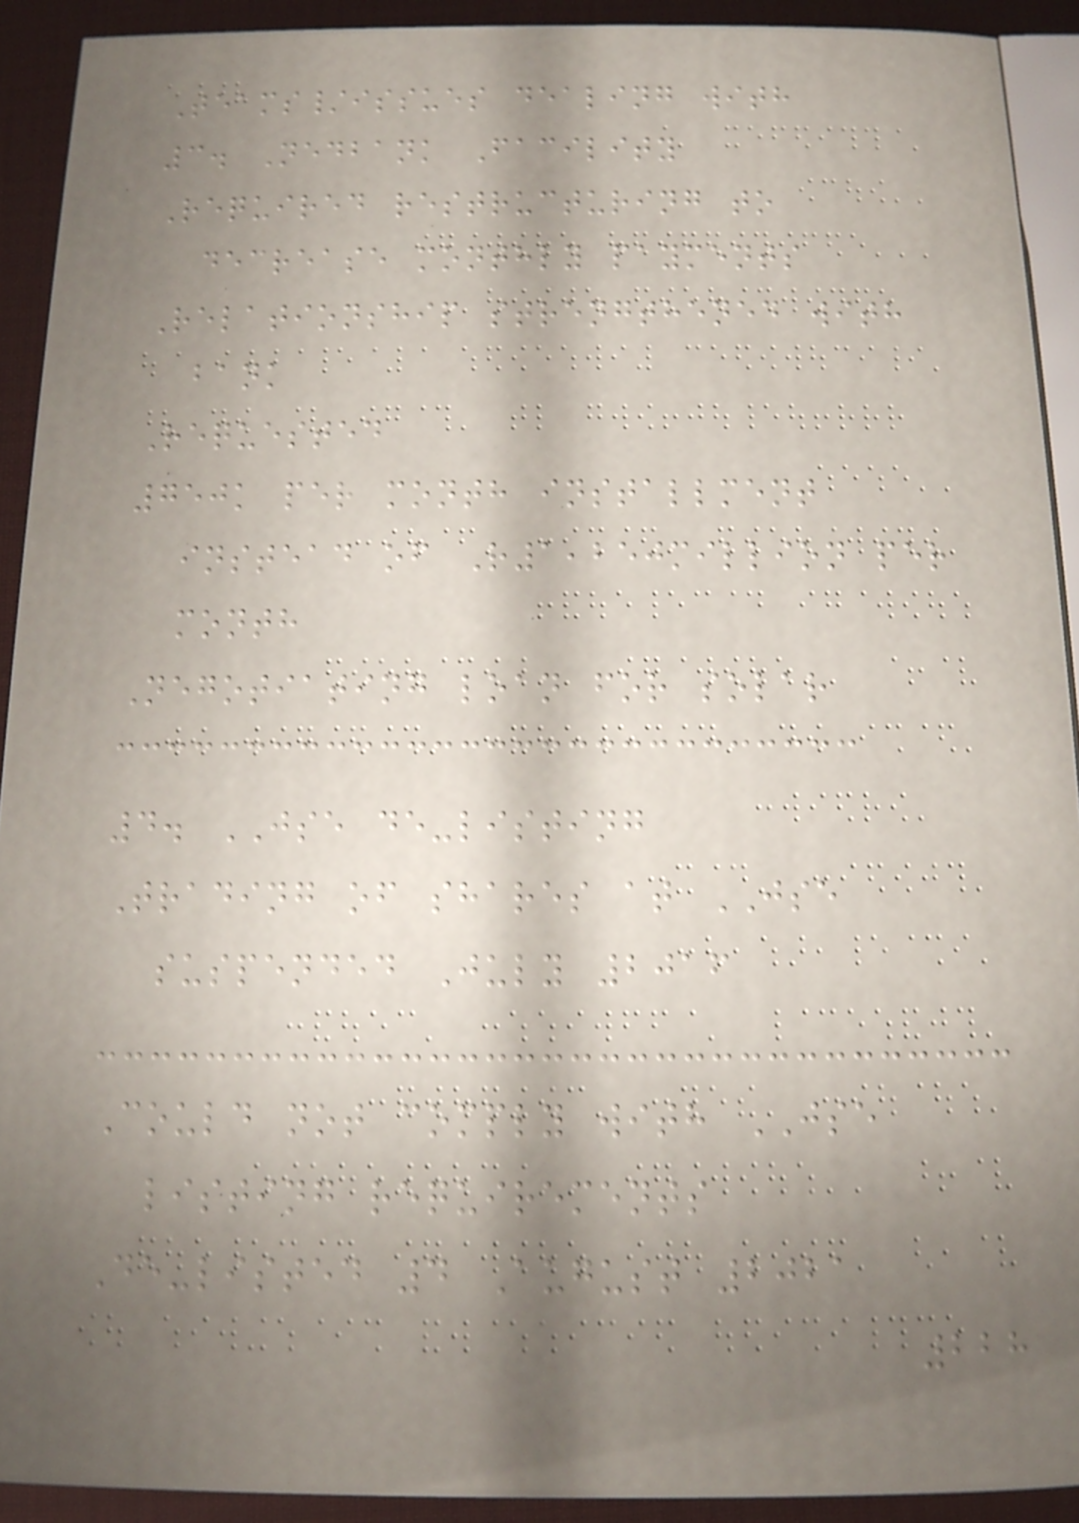Teams/issues dealing with
3. Nedbank Facility
Required restructuring to
decrease monthly payments
Relationship strengthened with
bank
Requested
750k per month installment
instead of R1,250million per
month
Negotiating loan for solar
4. JSE de-listing
Trading of shares at JSE
suspended July 2016
Could not comply with JSE
listing requirements
De-listed 4 August 2021
228
